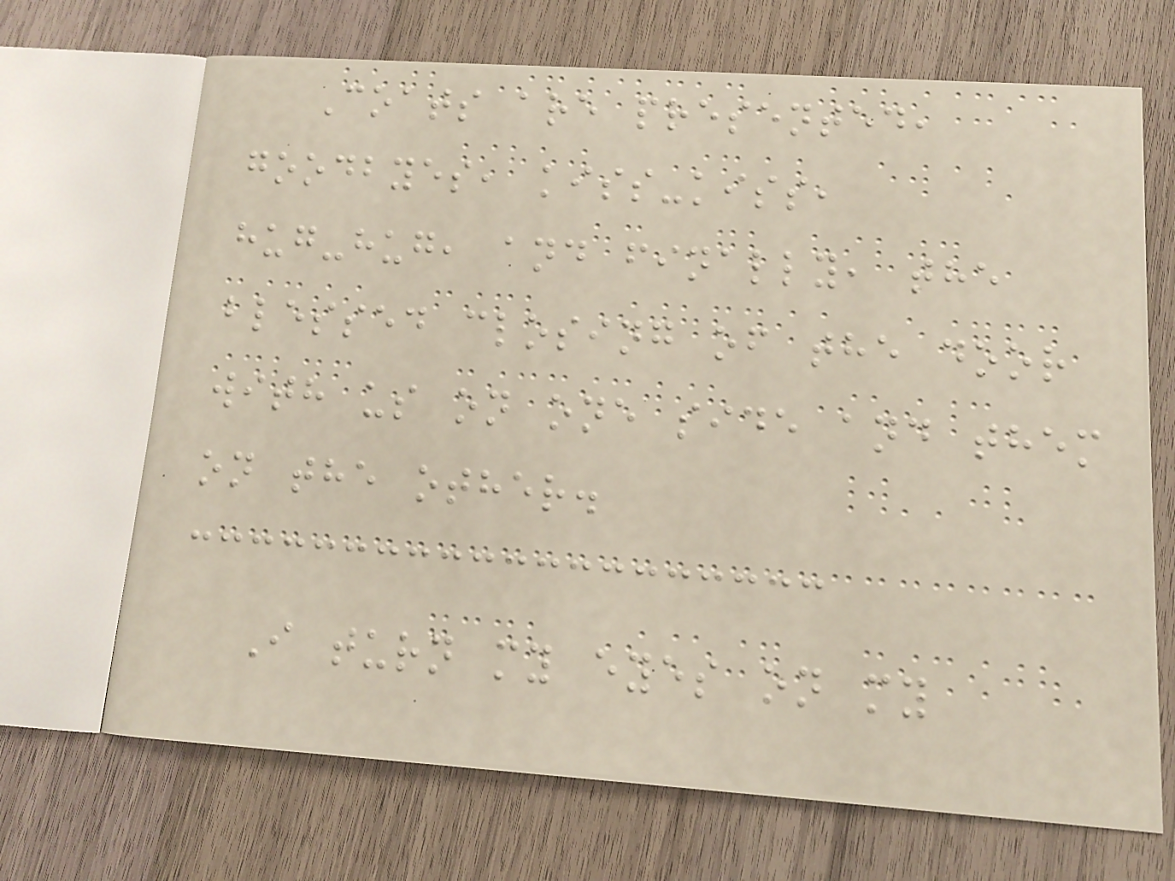Coats are presented,
goodbyes, kiss-kiss,
hug-hug, and finally, the
blessed closing of the door
with us on one side and them
on the other.
I turn my eyes on my
